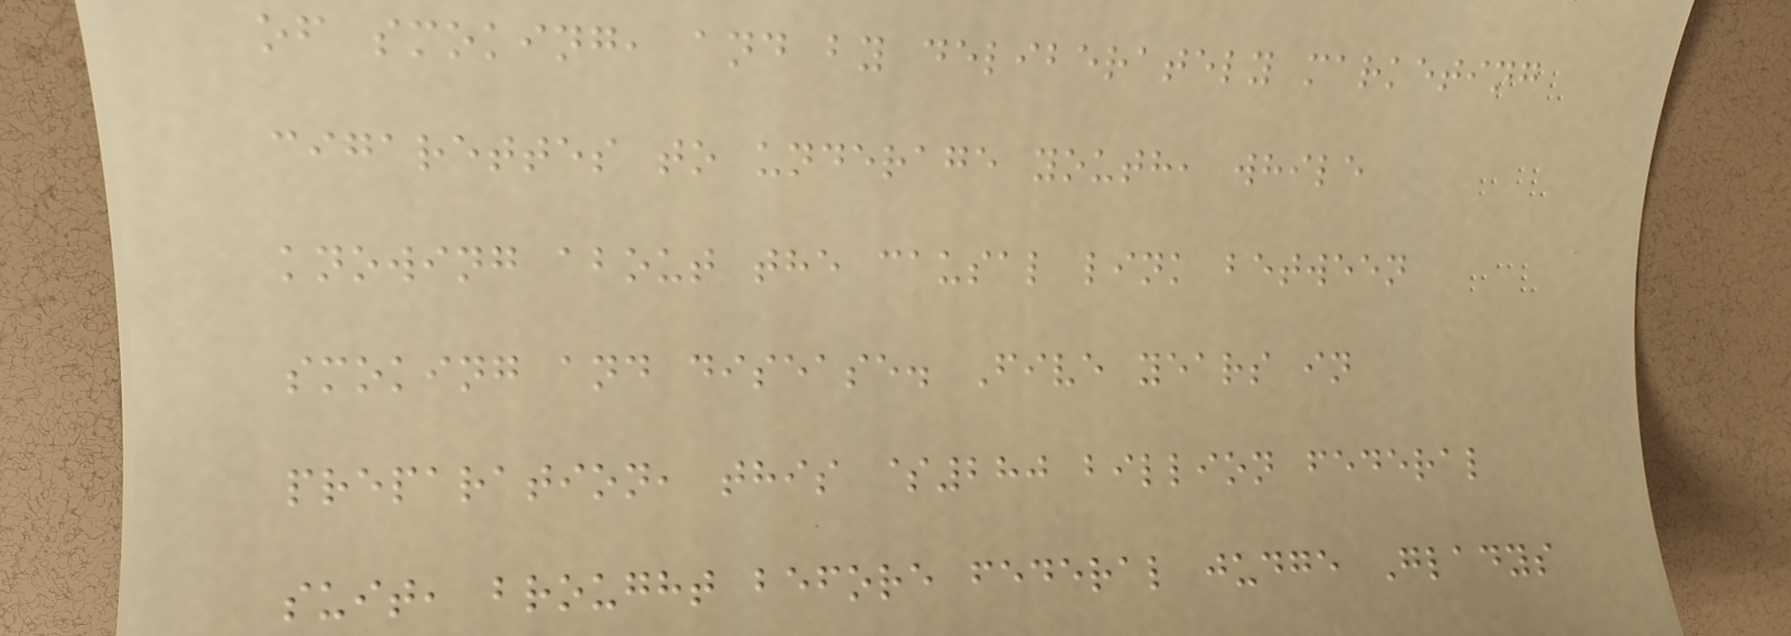of smoking, and by deliberately marketing
cigarettes to underage youth, while
knowing about the causal link between
smoking and disease. Five years in
preparation, this $280 billion federal
suit, brought before federal judge Gladys
